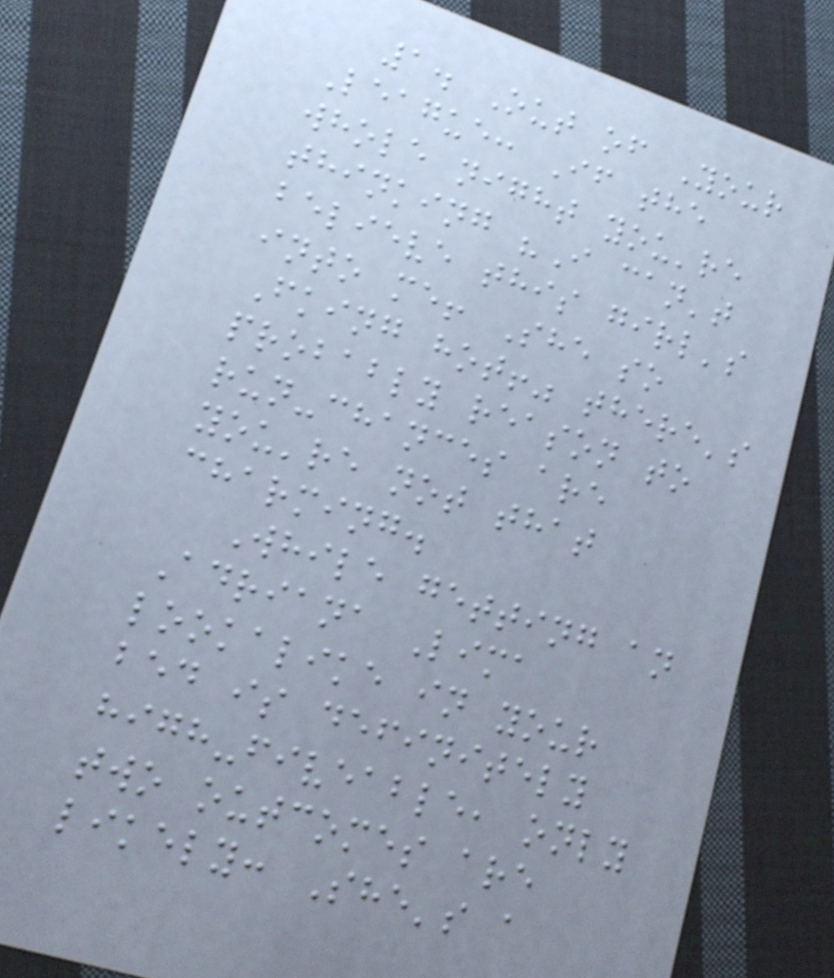1. Out of Your
League: If the
whole night you're
thinking "I can't
believe this girl's
into me! She so
Fking hot!" there's
probably reason to
run-chances are
you're not that
charming.
While getting an
Adriana Lima
lookalike in your
bed is definitely
high-fiveable, only
two outcomes are
likely: She's a
